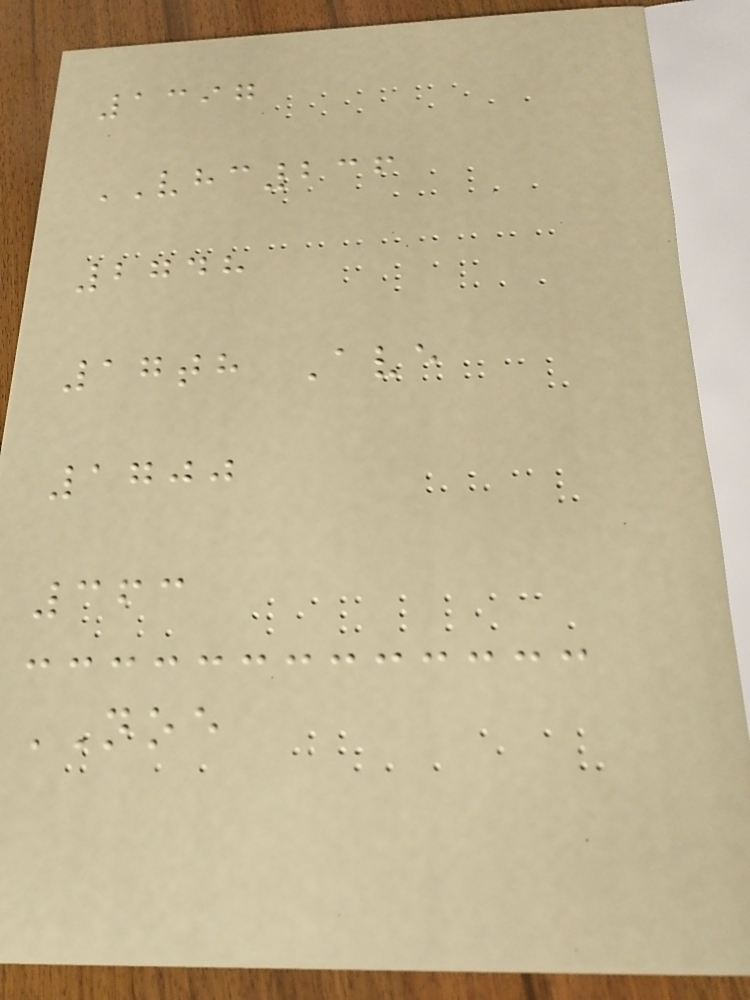1397
VHC236
2748
17th Ave
1700
363
NOE
